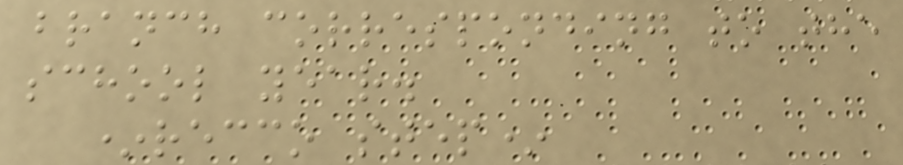branch corresponding to the
school year.
*recco step*
